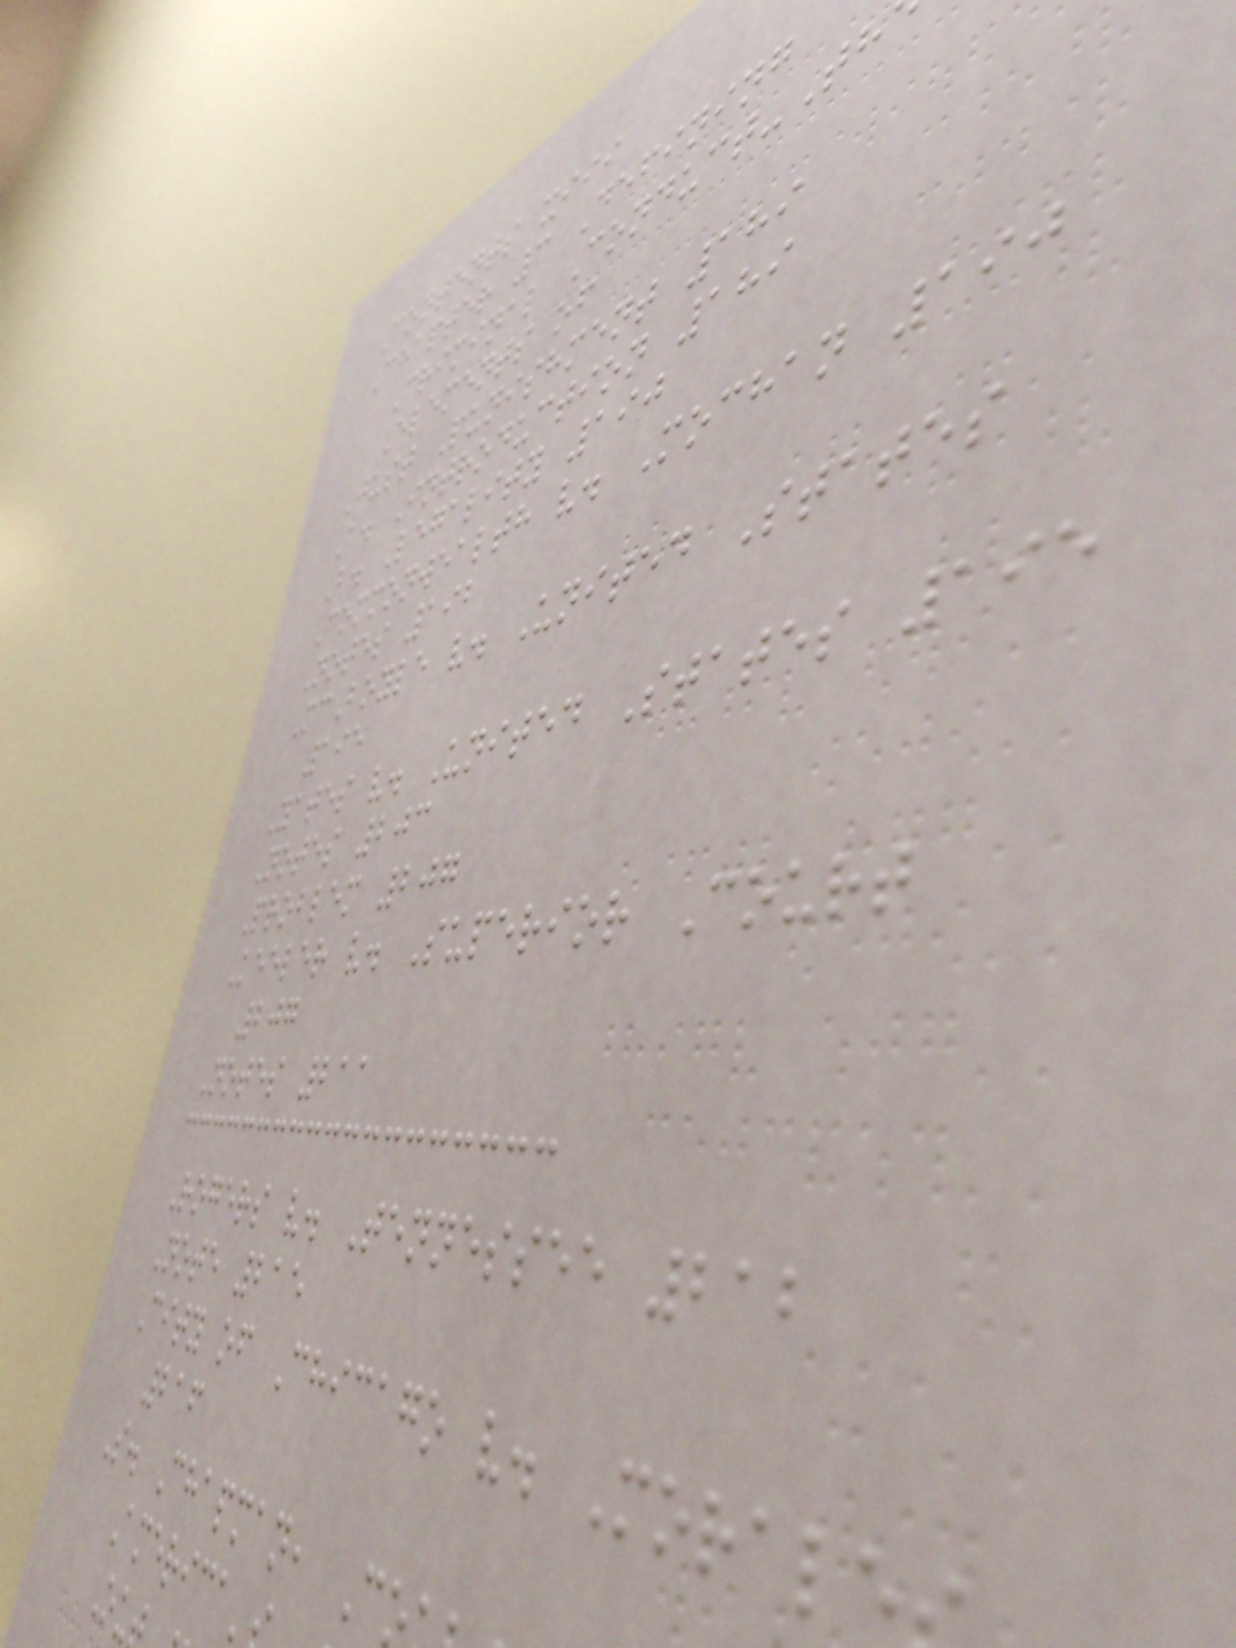Contents xiii
Chapter 3 Defining
Criminal Conduct-Th
Elements of
Just Punishment 189
A. Introduction 189
B. Legality 190
Commonwealth v. Mochan 190
Notes 192
McBoyle v. United States
195
Yates v. United States 195
Notes 203
Problem 207
Keeler v. Superior Court
207
Notes 211
Rogers v. Tennessee 212
Note 215
City of Chicago v. Moral
216
S. Chapman, C
America'
